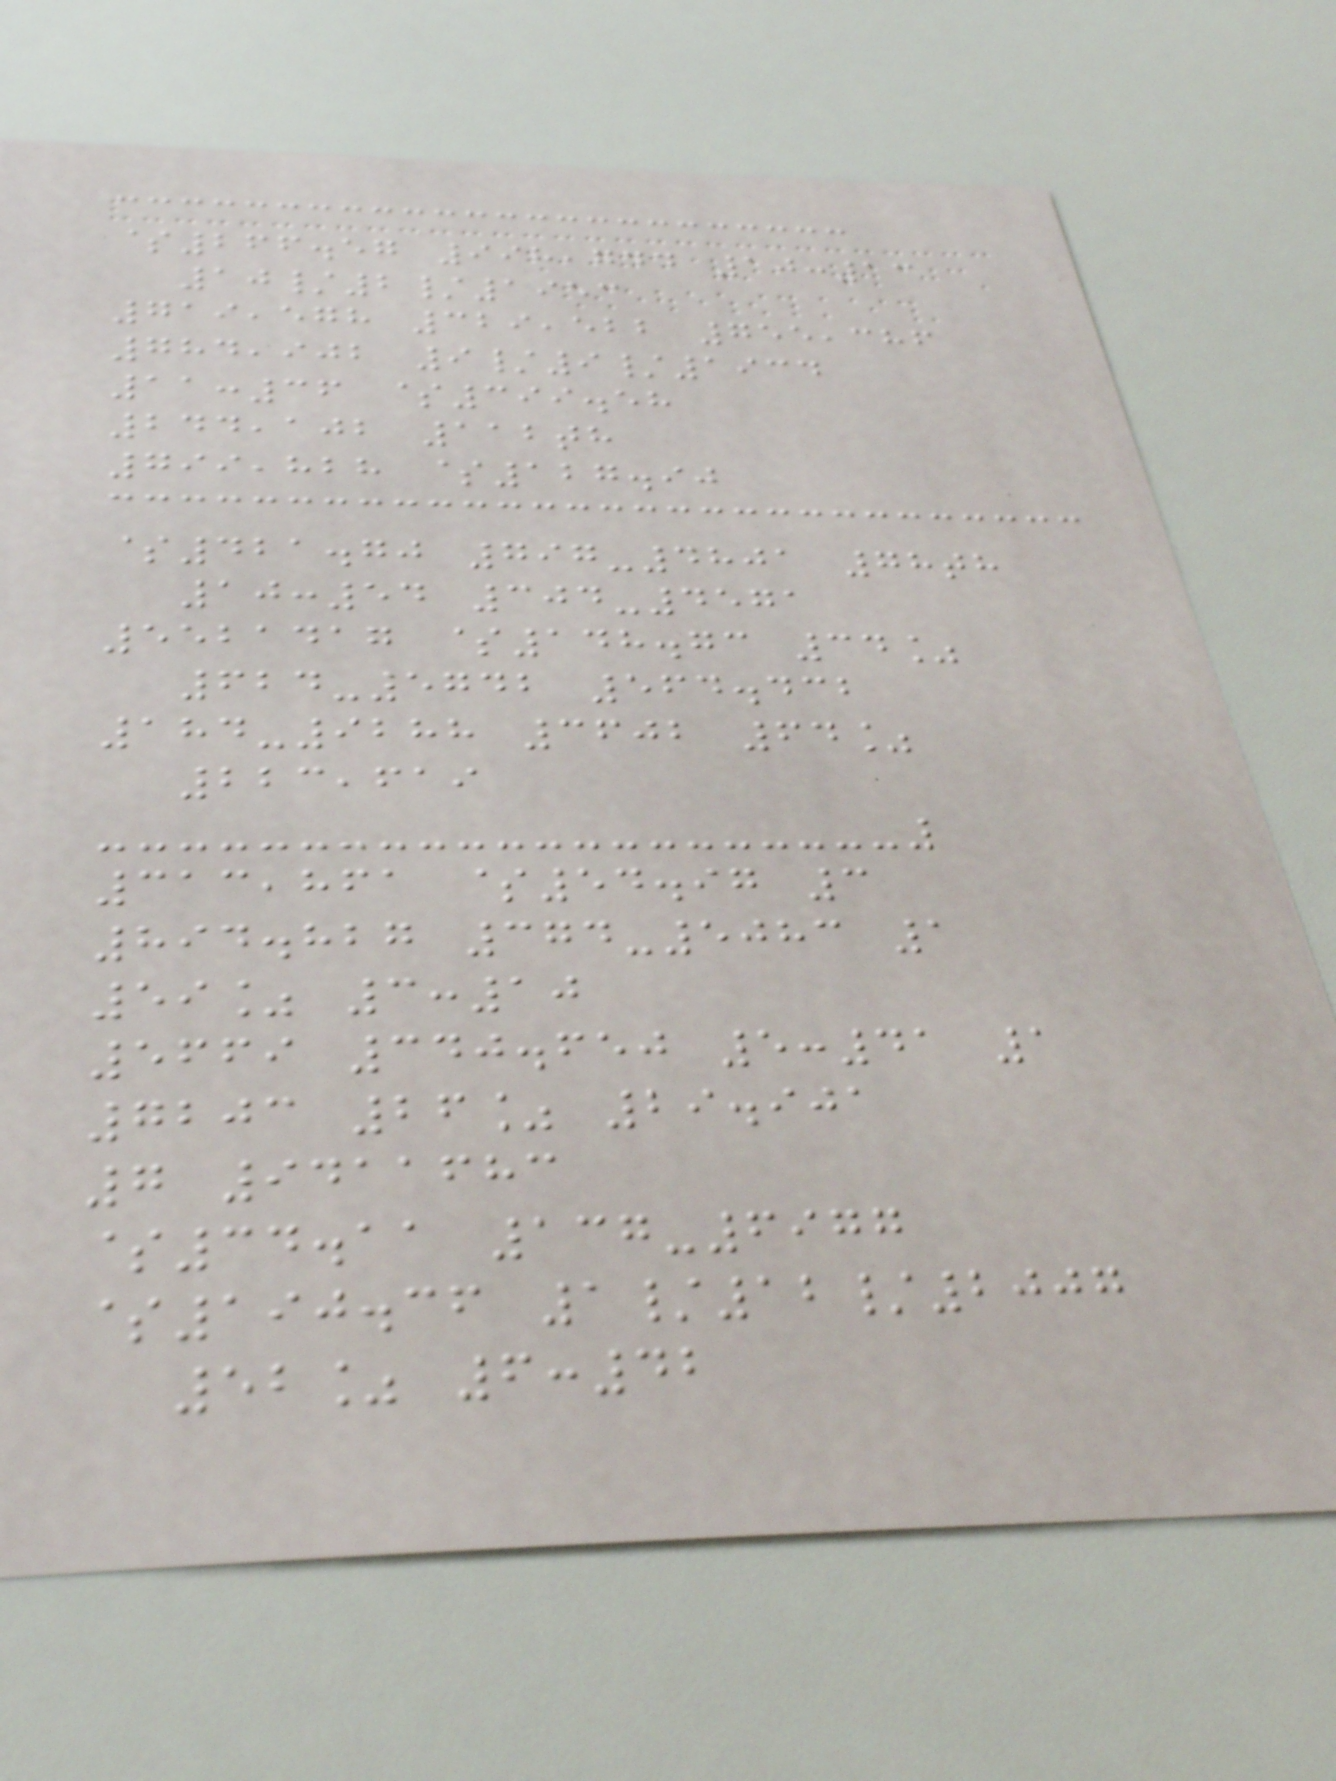$266.57 998,744 10:13
10/2/1953
719,578 329,522 755,386
784,902 9/9/1934
11:36 $399.58
244,102 112th
799,828 $127.90
$421.70 797-4801 78th
10:54 304-4571
5521417 $148.73 34%
624-5742 564.432
184-9288 3602 64%
223,619
313,861 $54.97 3
894.827 374-5083 1
59% 3:10
5669 340.650 5:41 1
7203 26% 29.901
7 9411683
$34.11 137-6977
$190.36 1/12/2007
52% 6:42
